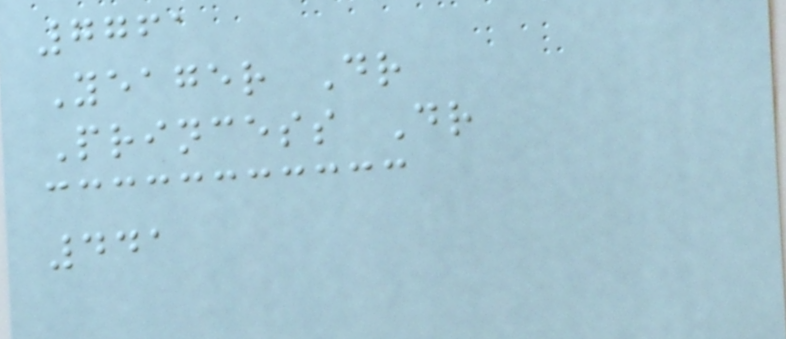7761
Yeager Dr
Princess Dr
441
